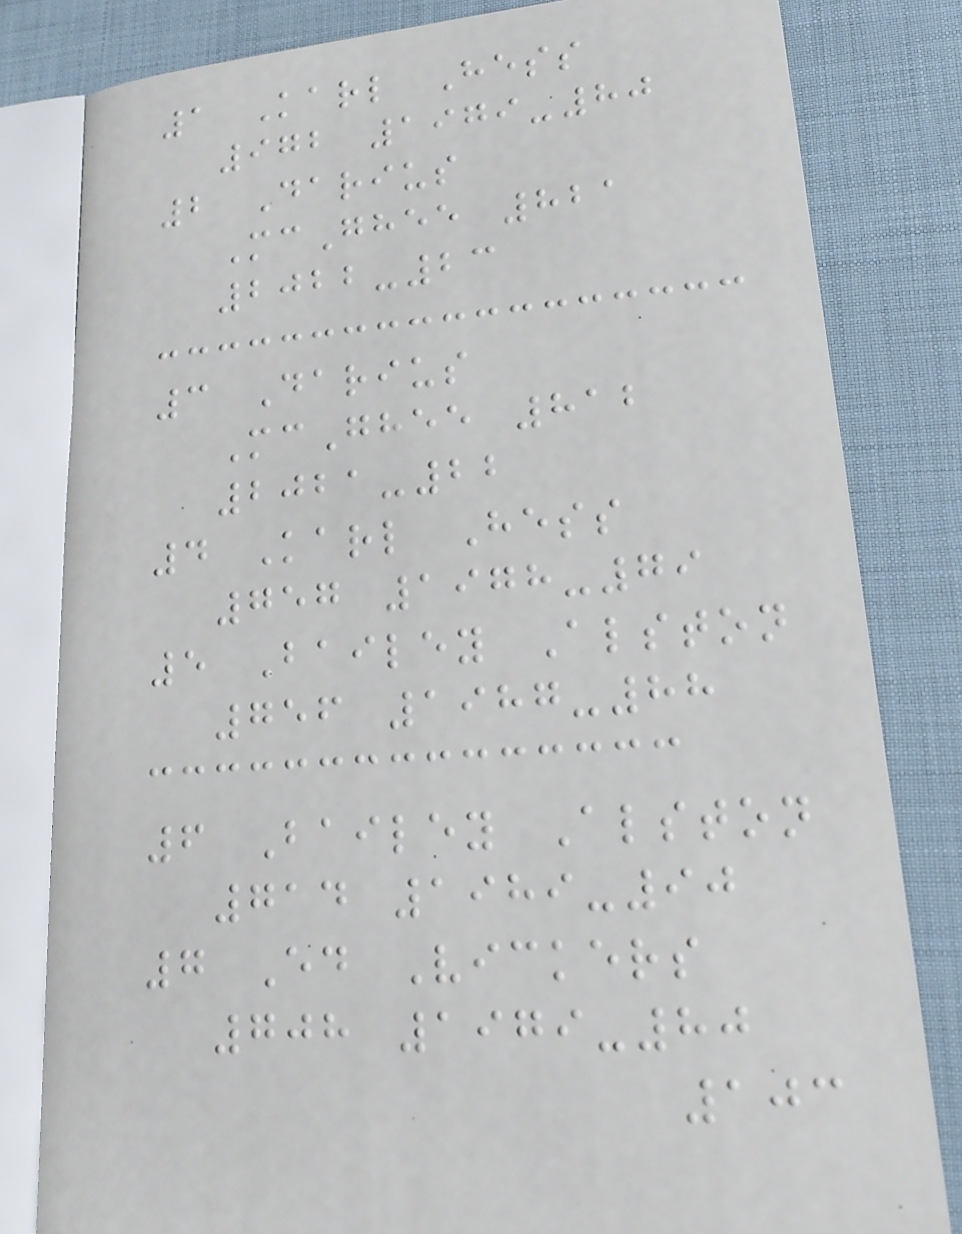1 Karl Hess
972 1979-80
2 Darius
McGhee 821
2022-23
3 Darius
McGhee 812
2021-22
4 Karl Hess
757 1978-79
5 Bailey Alston
756 1987-88
6 Bailey Alston
714 1989-90
7 Ed Vickers
708 1979-80
103
